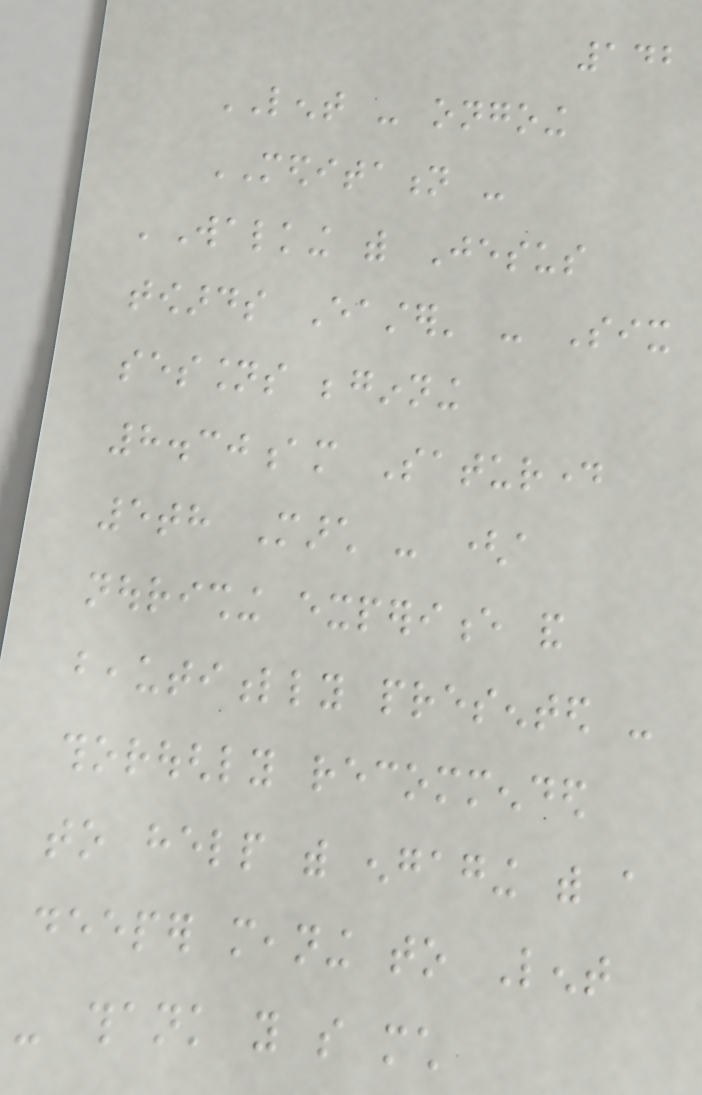142
LENT - ongoing
MEDITATION -
'Walking with Jesus
towards Easter' - Six
sessions beginning
8.30am Saturday
5th March - (a
nourishing experience and
beautifully presented -
thoroughly recommended
to help with engaging with a
deeper meaning to Lent
- thank you so much
